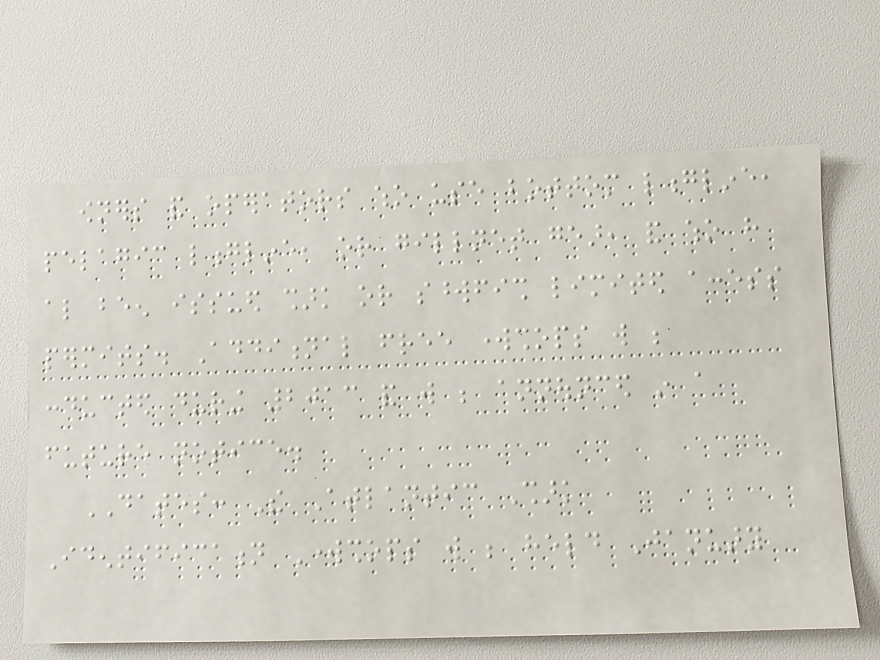owners and operators who use bottom longline,
pelagic longline, or gillnet gear, and who have
also been issued shark or swordfish limited access
permits. Additional free workshops will be
conducted during 2013 and will be announced in a
future notice.
DATES: The Atlantic Shark
Identification Workshops will be held January
